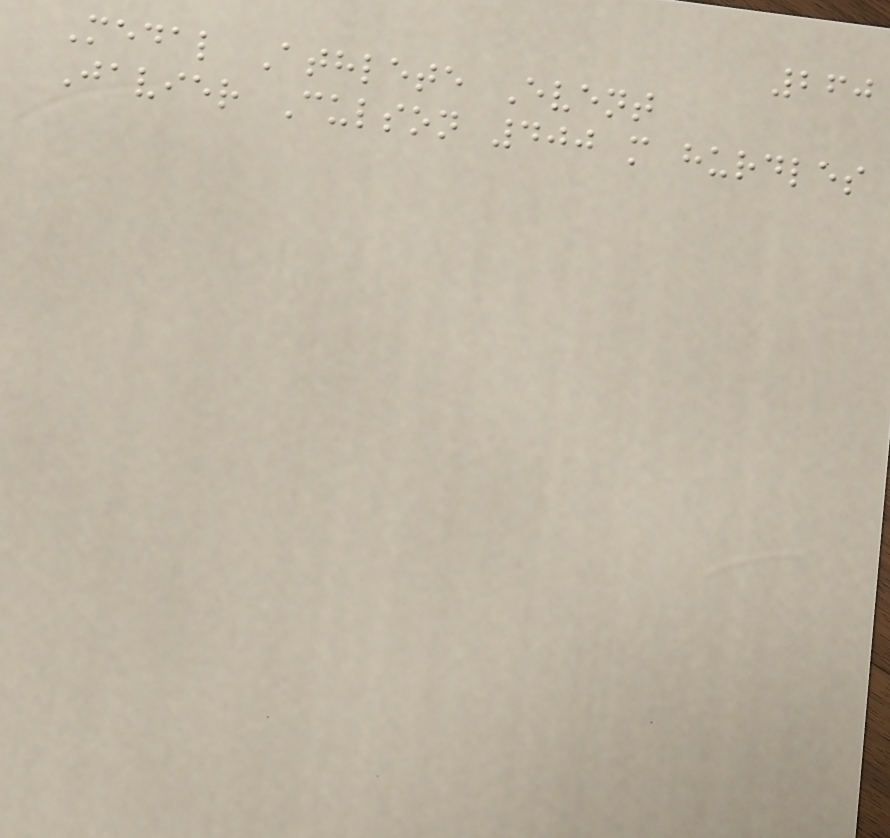260
Medal Athlete Event
Javier Culson 400 m hurdles
